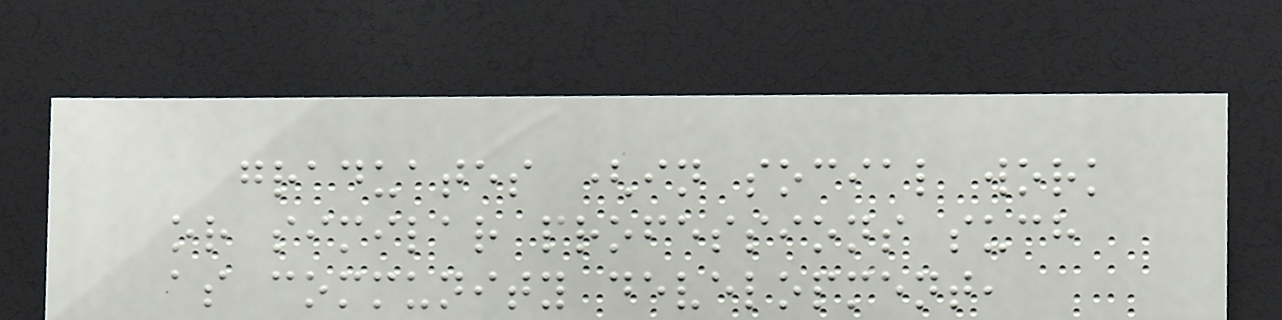graduates (in social work
or similar professions such
as community development,
